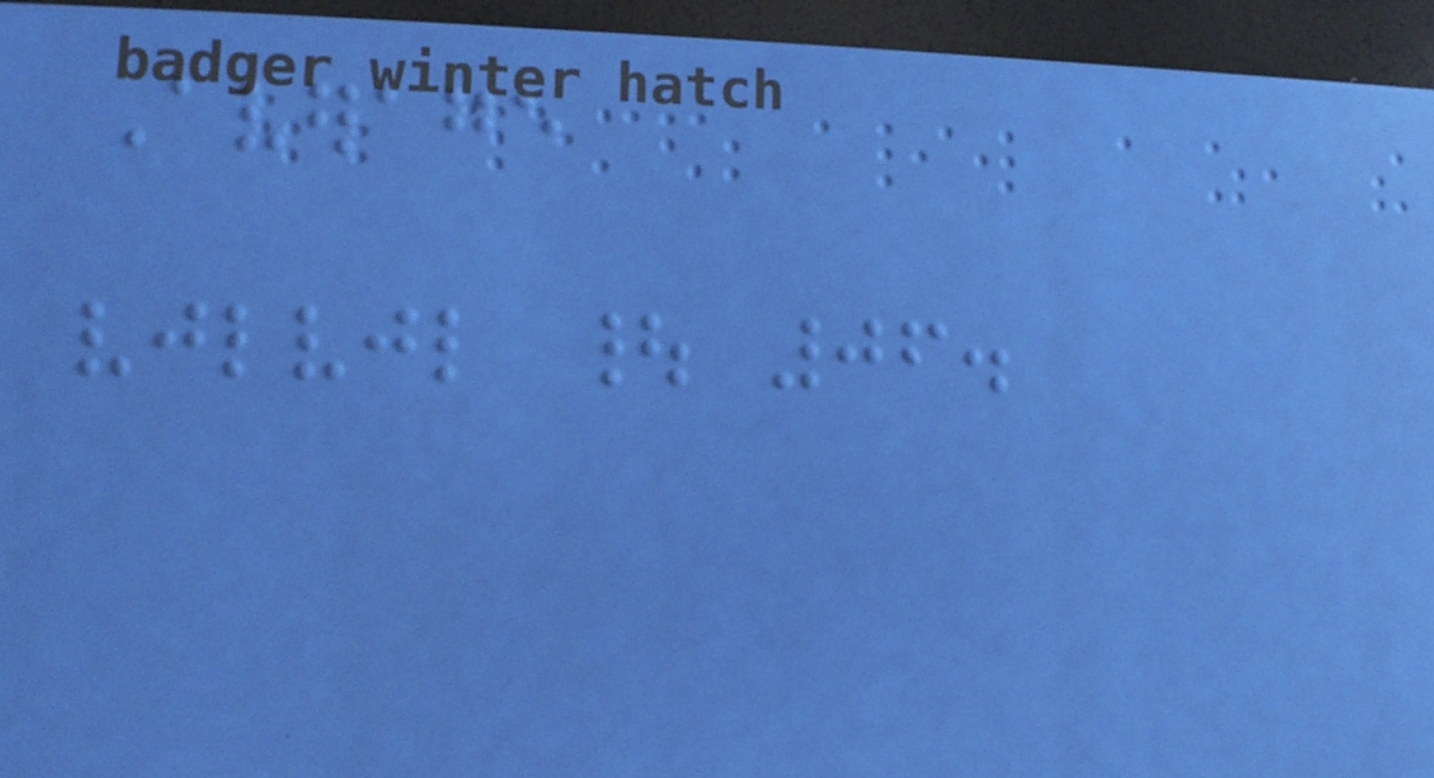Average
vjlvjl | 06.
